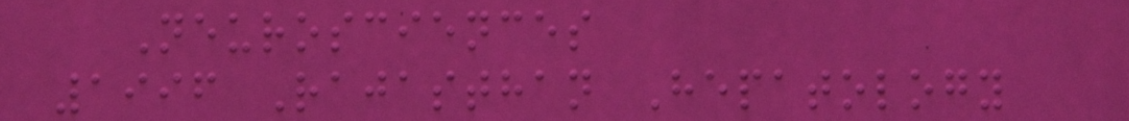Neurosciences
1996 Rajasthan Hepatology
